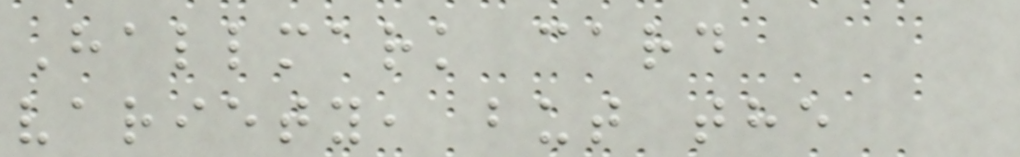Hallmark card
variety, but the
